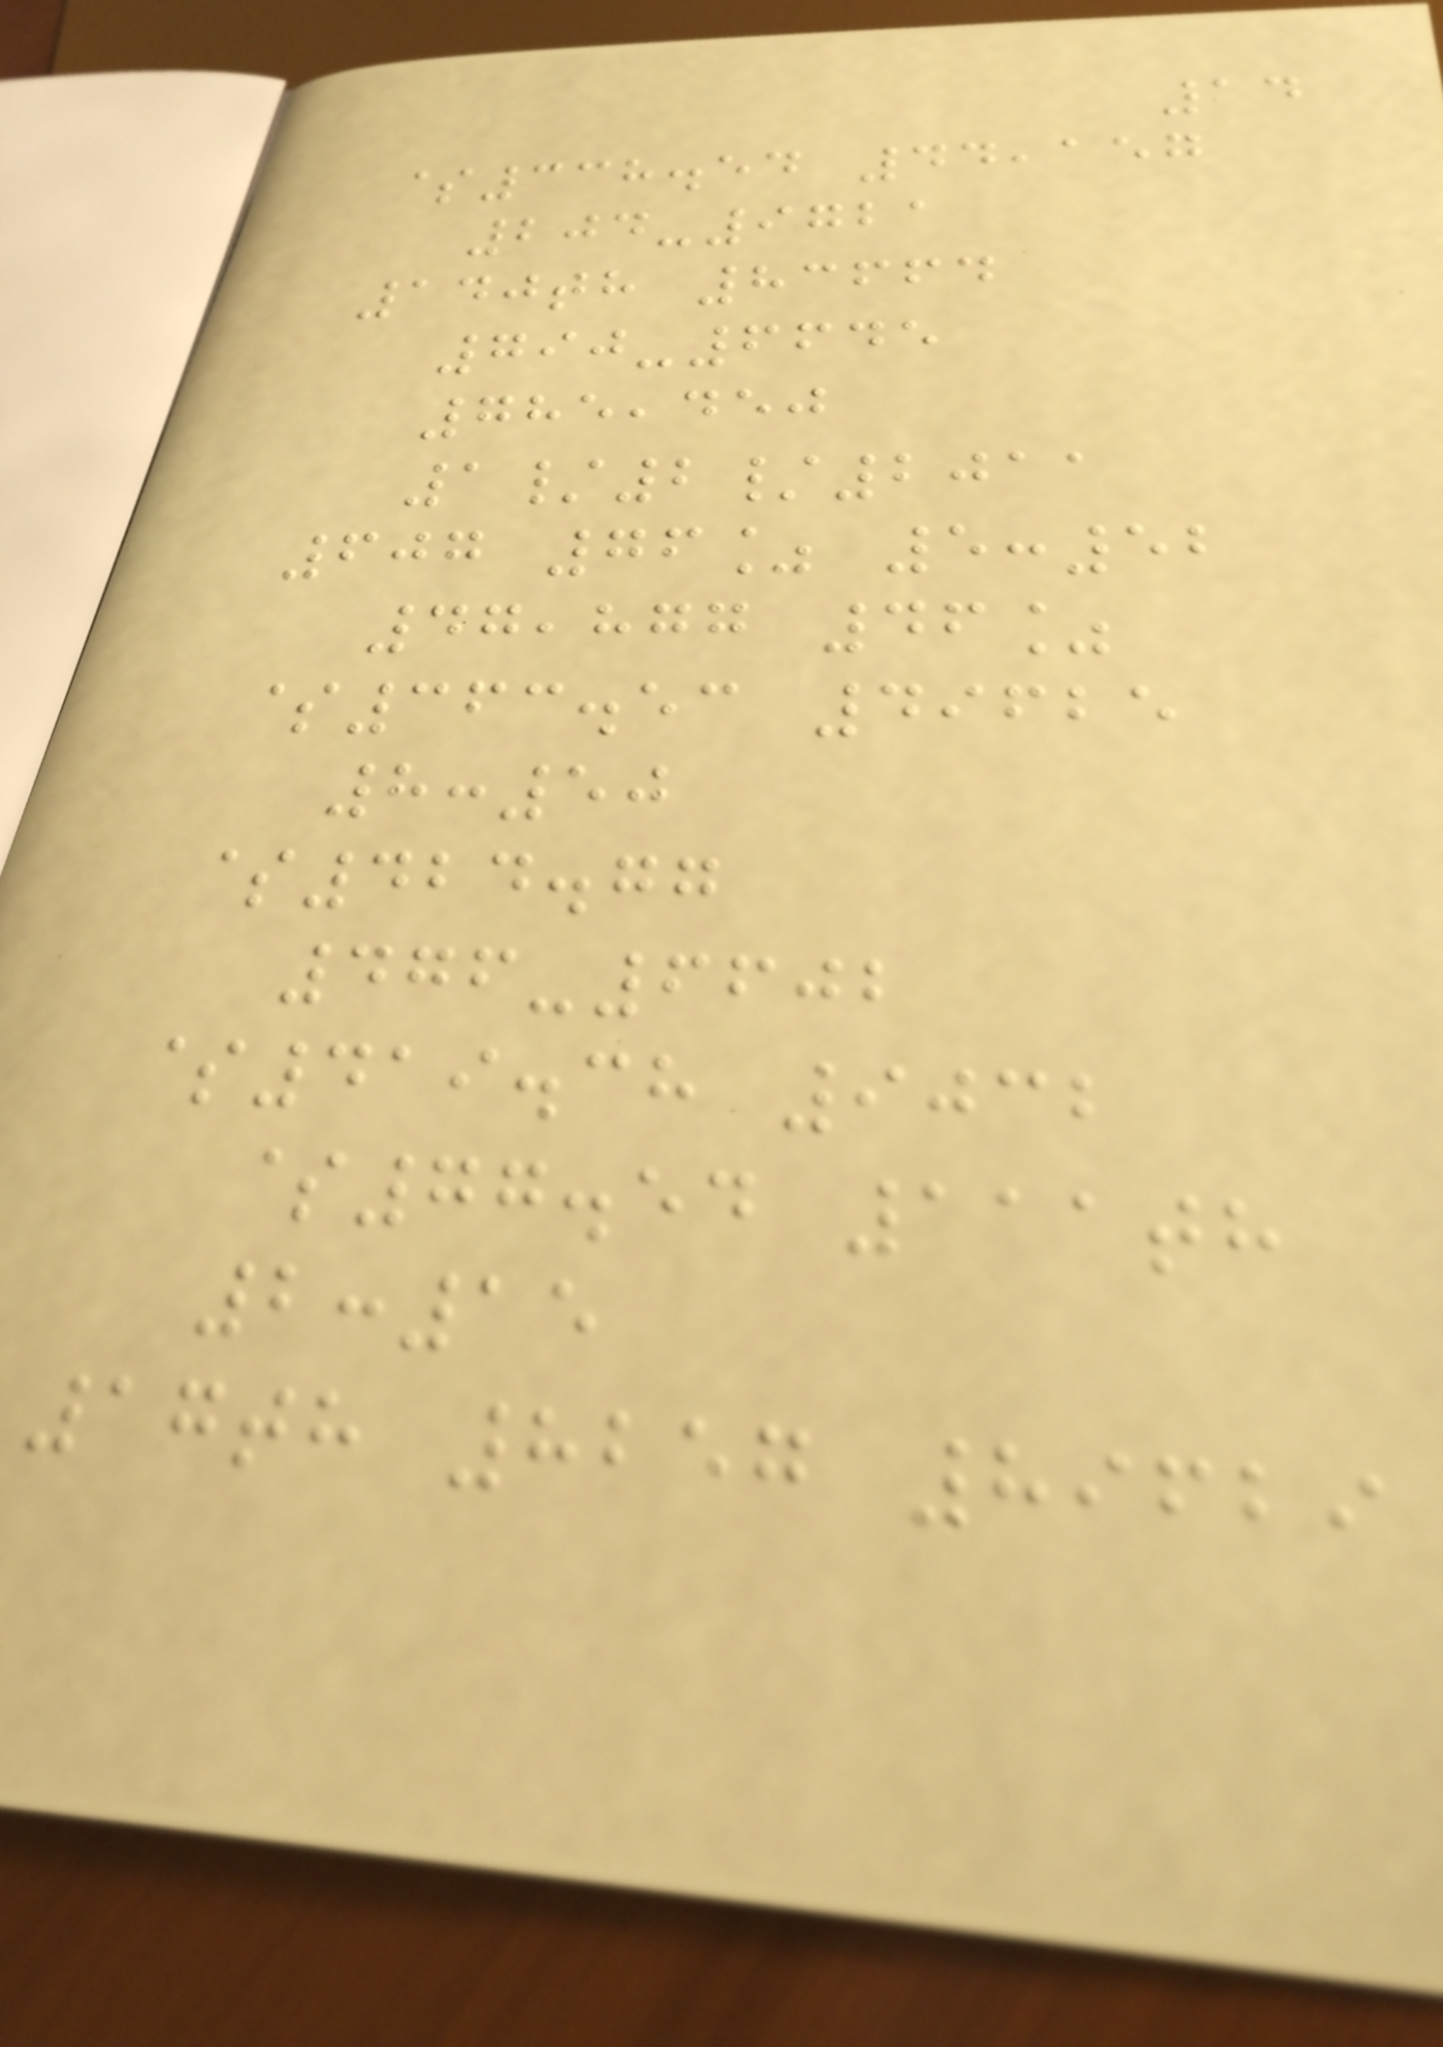14
$338.54 44,157
204-9721
140th 83664
790-6645
785,450
1/2/2011
607 76% 5:52
47,877 46%
$363.53 49625
8:50
$424.77
476-6602
$419.38 9032
$77.54 111th
2:15
17th 8257 89629
